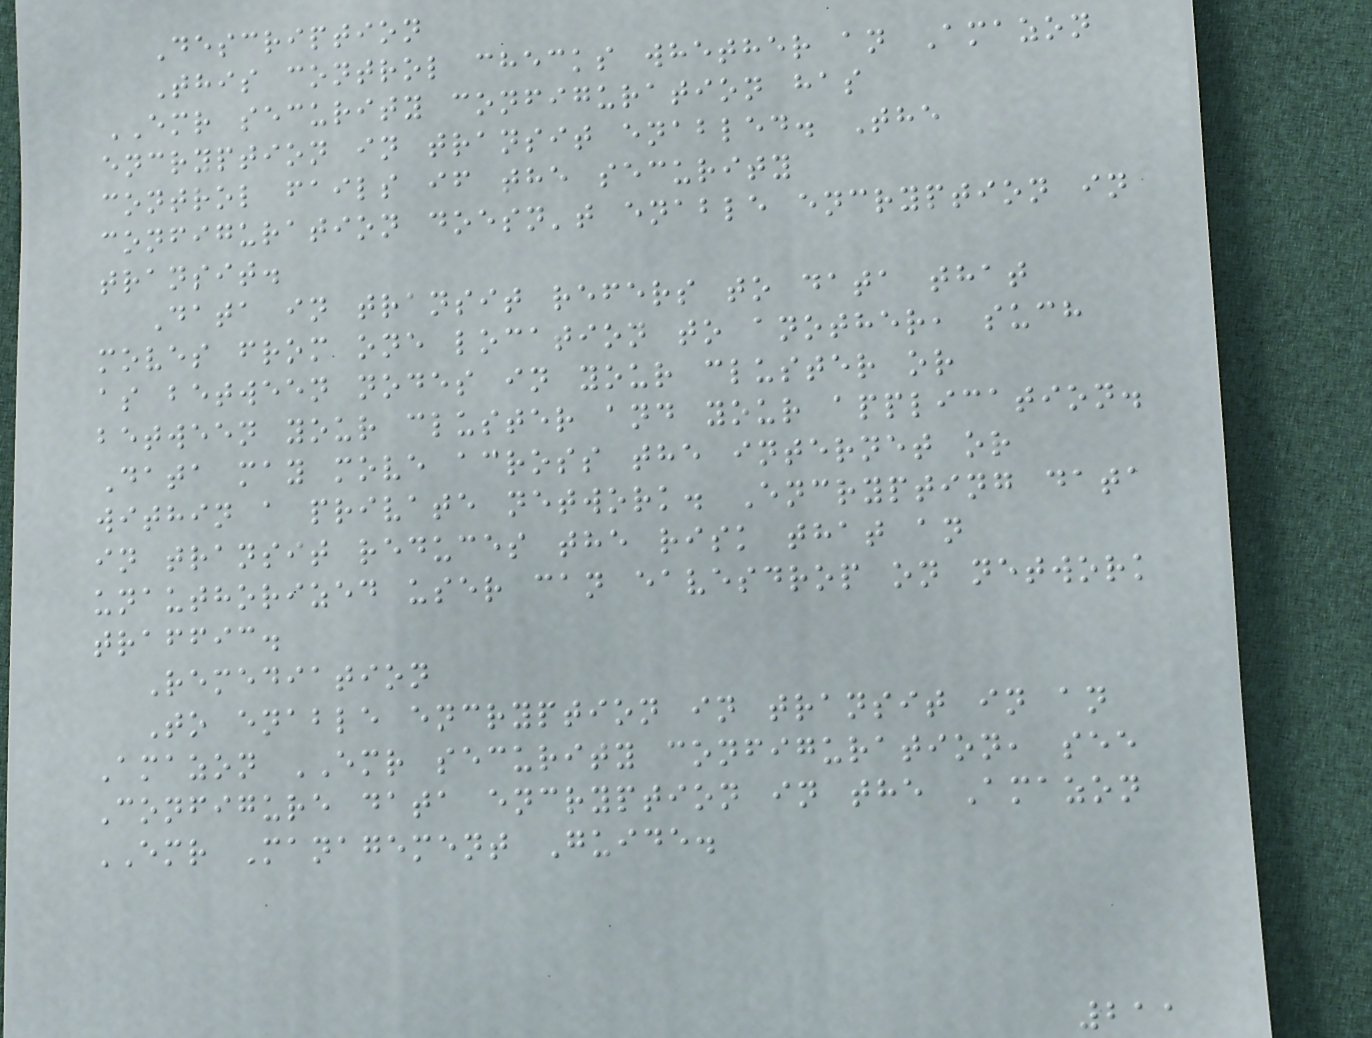Description
This control checks whether an Amazon
EMR security configuration has
encryption in transit enabled. The
control fails if the security
configuration doesn't enable encryption in
transit.
Data in transit refers to data that
moves from one location to another, such
as between nodes in your cluster or
between your cluster and your application.
Data may move across the internet or
within a private network. Encrypting data
in transit reduces the risk that an
unauthorized user can eavesdrop on network
traffic.
Remediation
To enable encryption in transit in an
Amazon EMR security configuration, see
Configure data encryption in the Amazon
EMR Management Guide.
211
